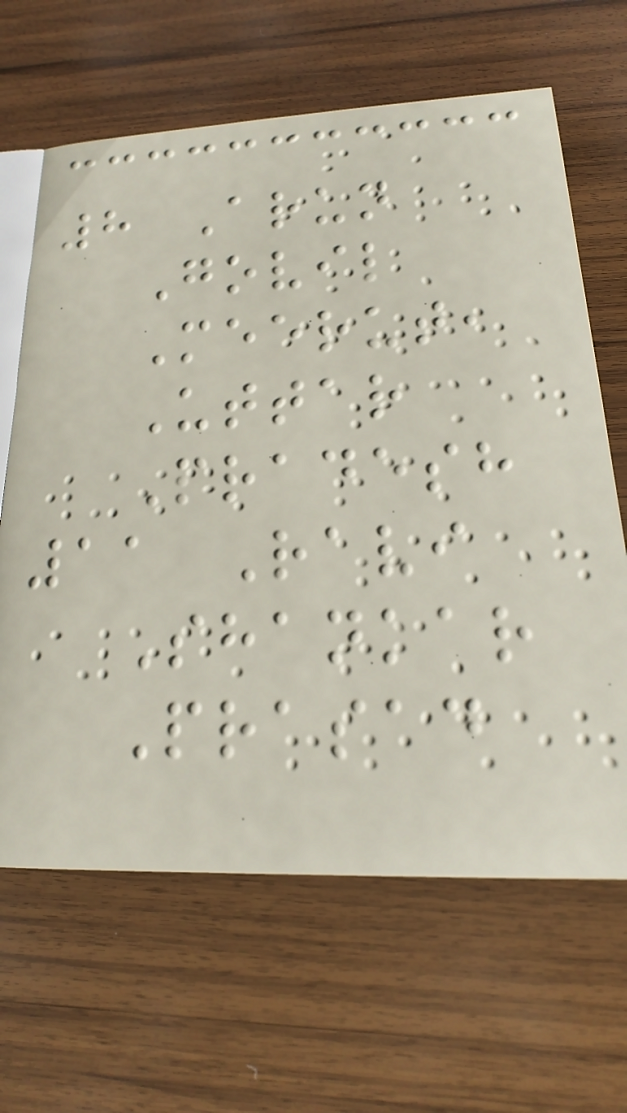8 Arun
Govil
Meerut,
Uttar
Pradesh
11 Ravi
Shankar
Prasad
